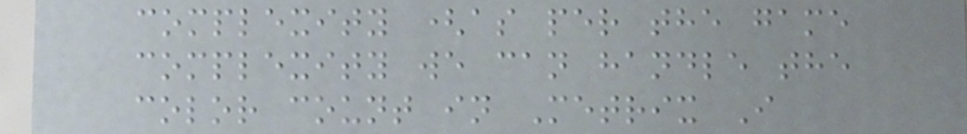complexity (as per the game
complexity we can handle the
color count in Metrix I
